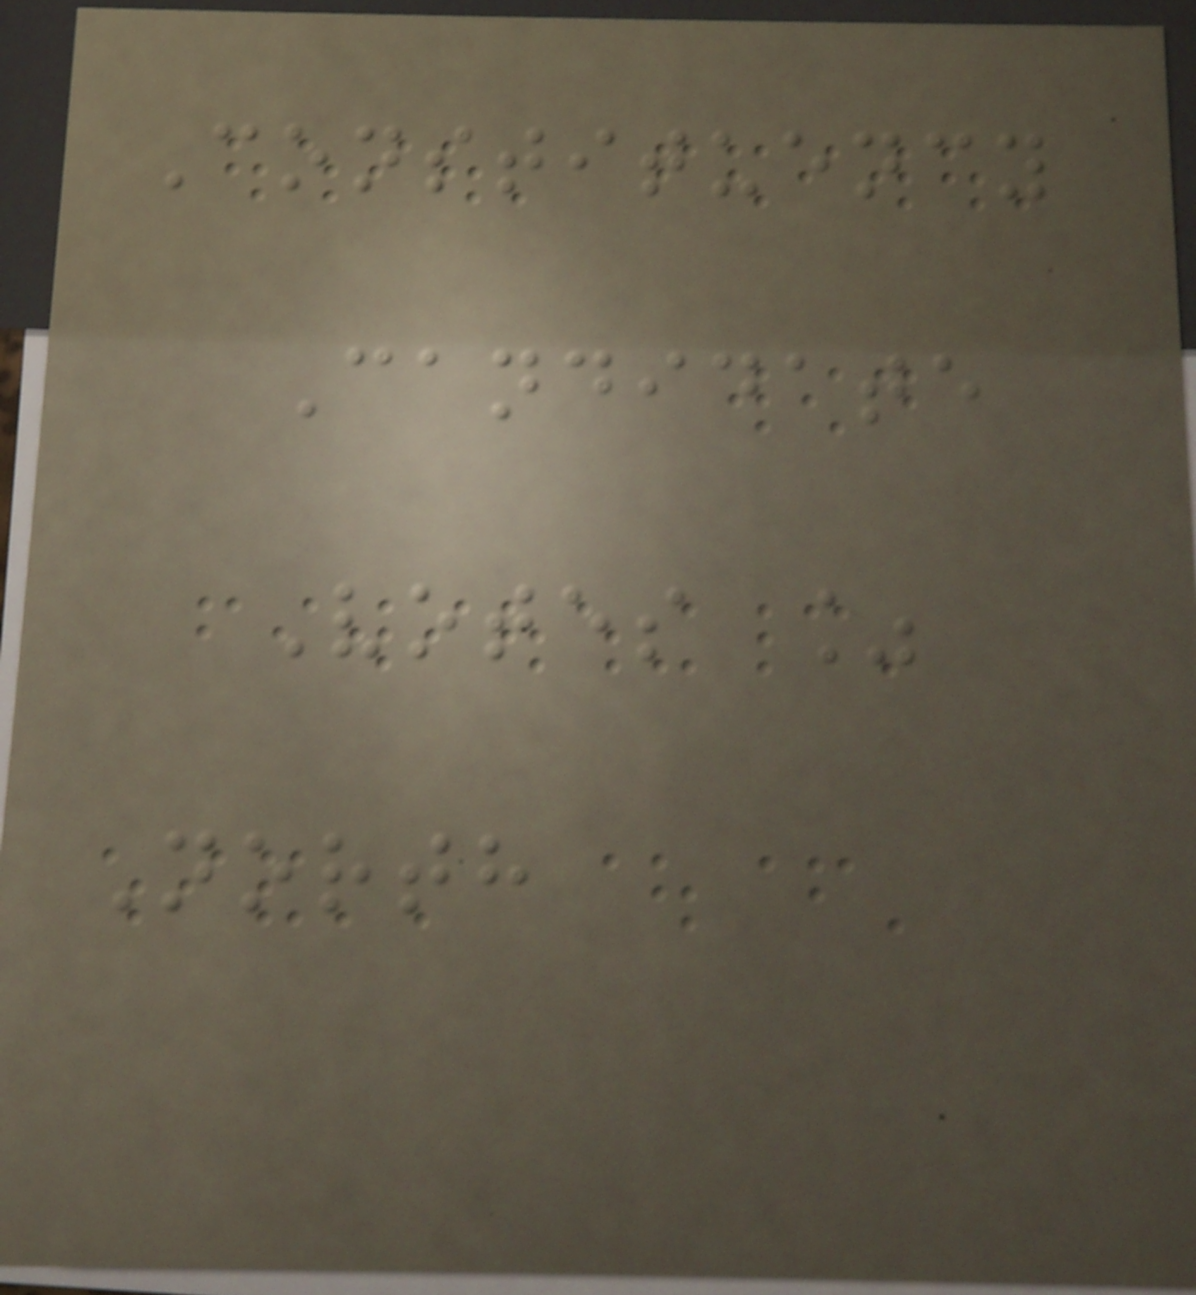Constituency
Candidate
Votes %
North
